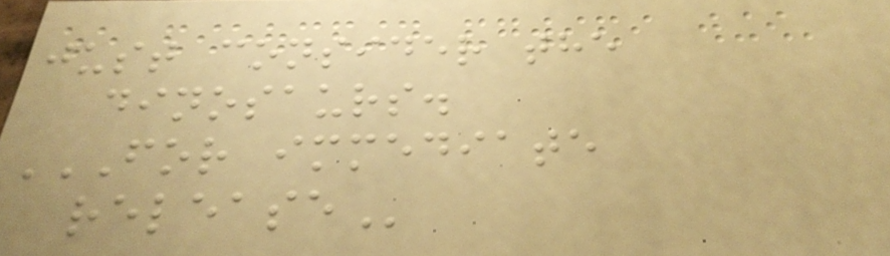just consider the
dinosaurs.
FOR IMMEDIATE
RELEASE
